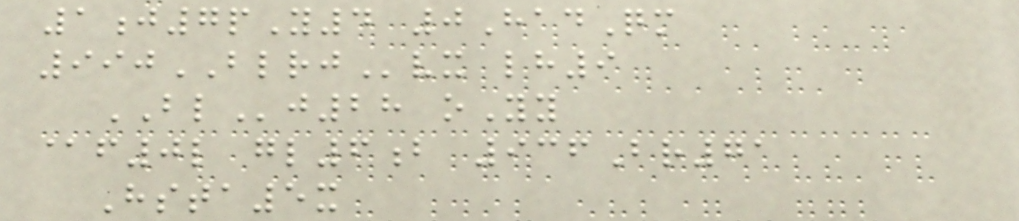1j7pY4 0HadQm
990BLRJvx lh9
BLj28 oYy
@f0l gl6b 936Br71
Hsta5x
